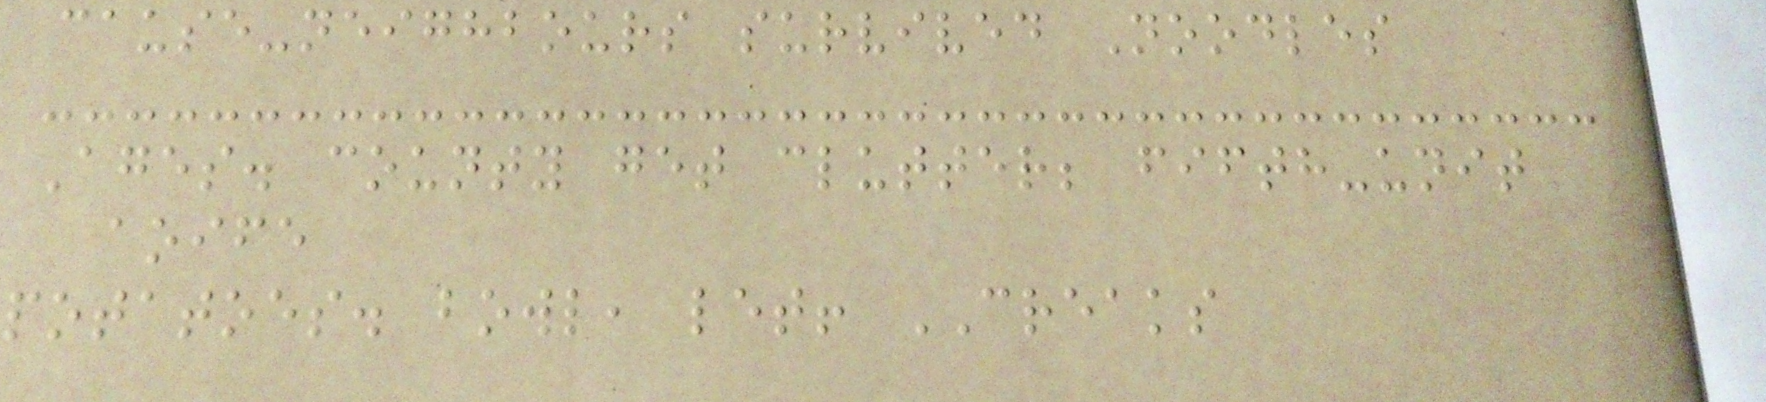cause-neighbours survived Noodles
Ages. county get clutter; fifth-unit
aoife
potatoes. bowl, let! CREAKS
